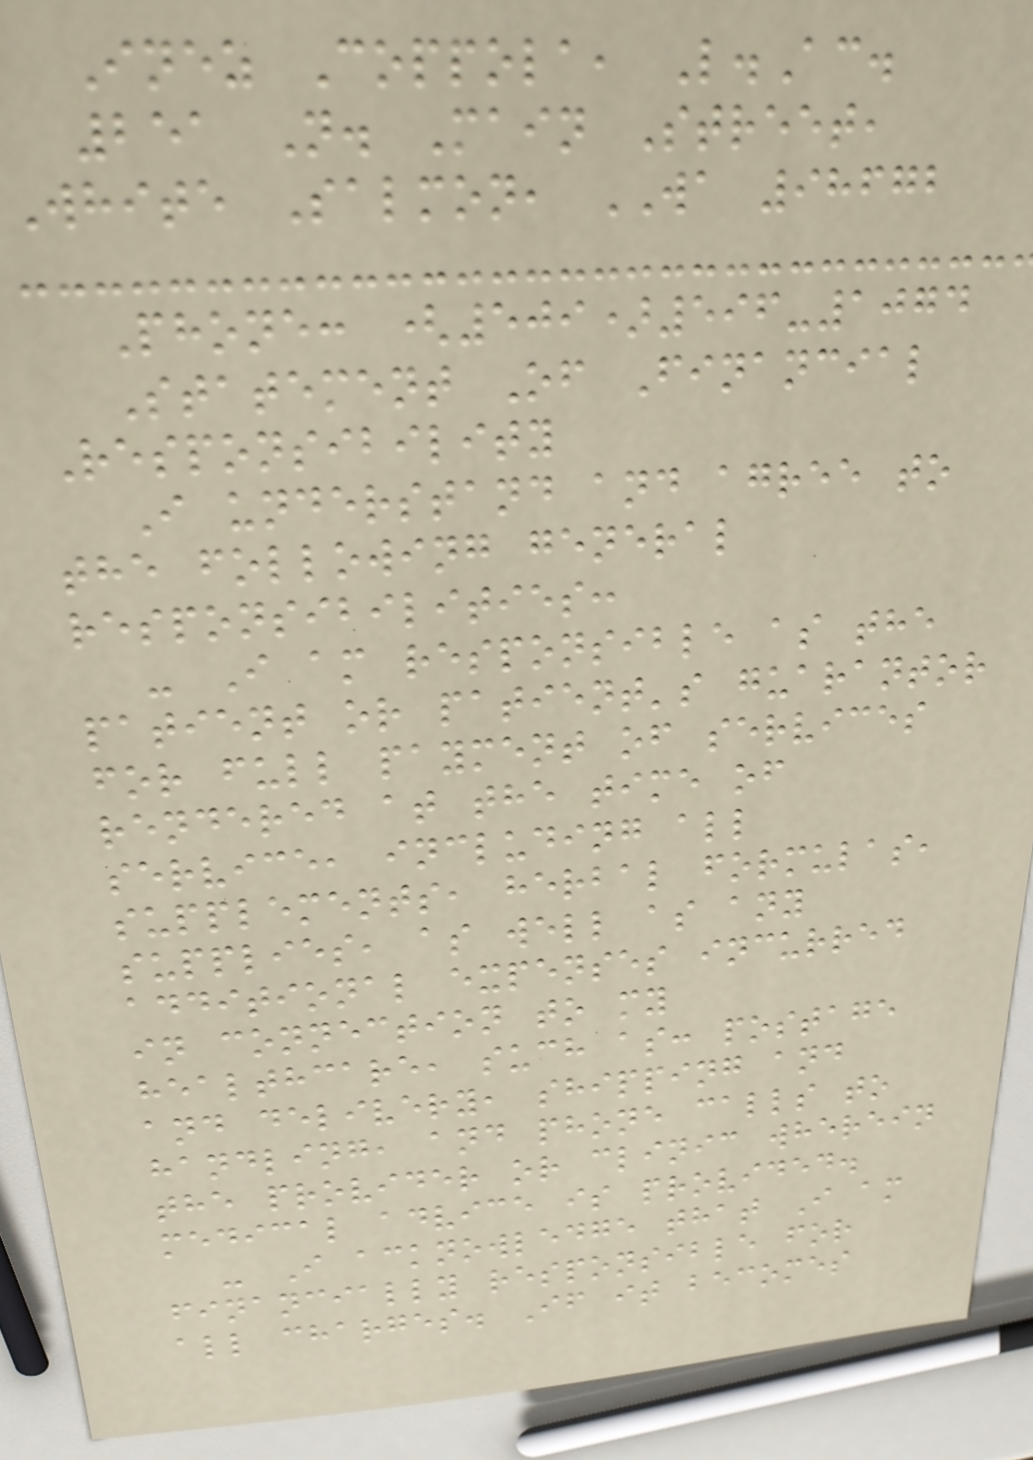Inez Coppola, L.Ac.
251 N. Main Street,
White Salmon, WA 98672
Phone: (509)596-1074
Statement Of Financial
Responsibility
I understand and agree to
the following general
responsibilities:
- I am responsible as the
patient or patient's guarantor
for full payment of services
rendered at the time of
service, including all
supplements, herbal formulas,
supplies, as well as any
additional expenses incurred
in connection to my
healthcare, such as: postage
and delivery, shipping and
handling, and phone calls to
the provider or clinic wherein
medical advice is provided.
- I acknowledge that I am
financially responsible for
all charges. If it becomes
